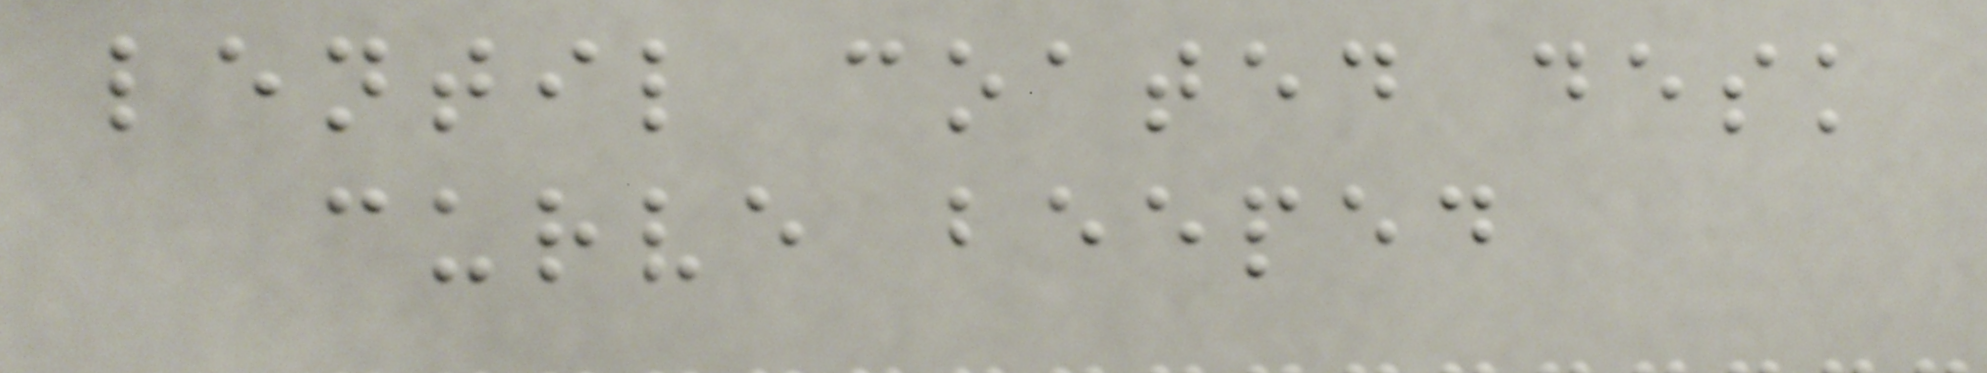lentil coated desk
curve beeped
